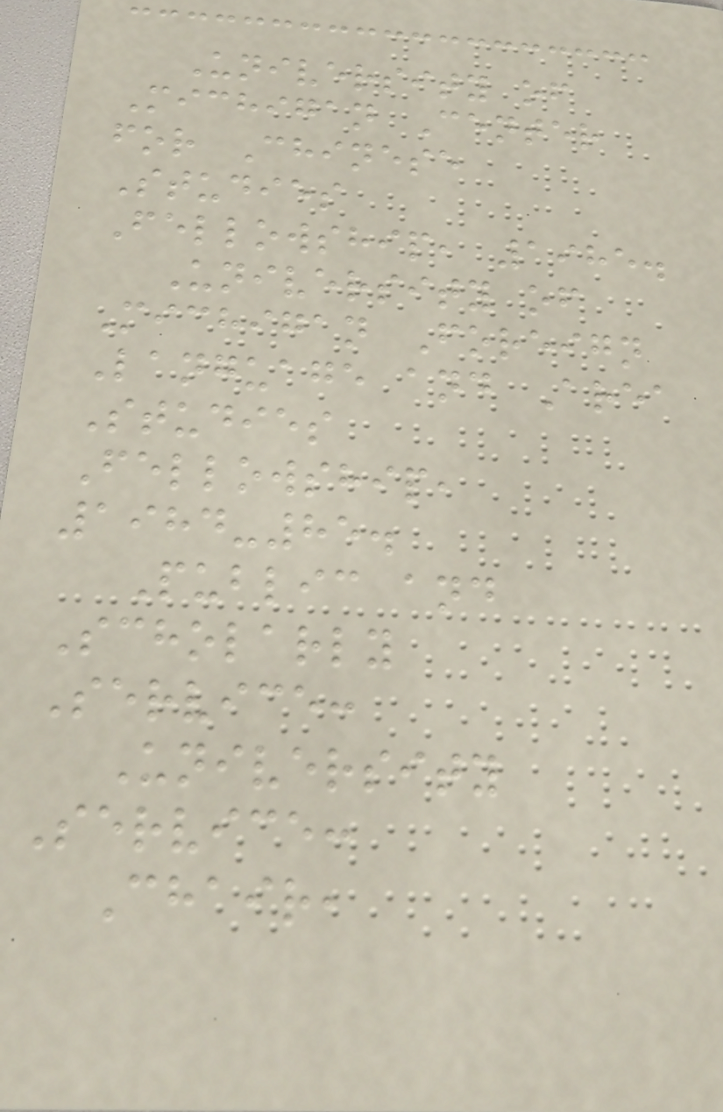University of
Michigan Center
for Chinese
Studies
Fellowship, 1985.
University of
Michigan Foreign
Language and Area
Studies
Fellowship,
1984-85.
Public and
Scholarly
Service:
University
Service:
Chair,
